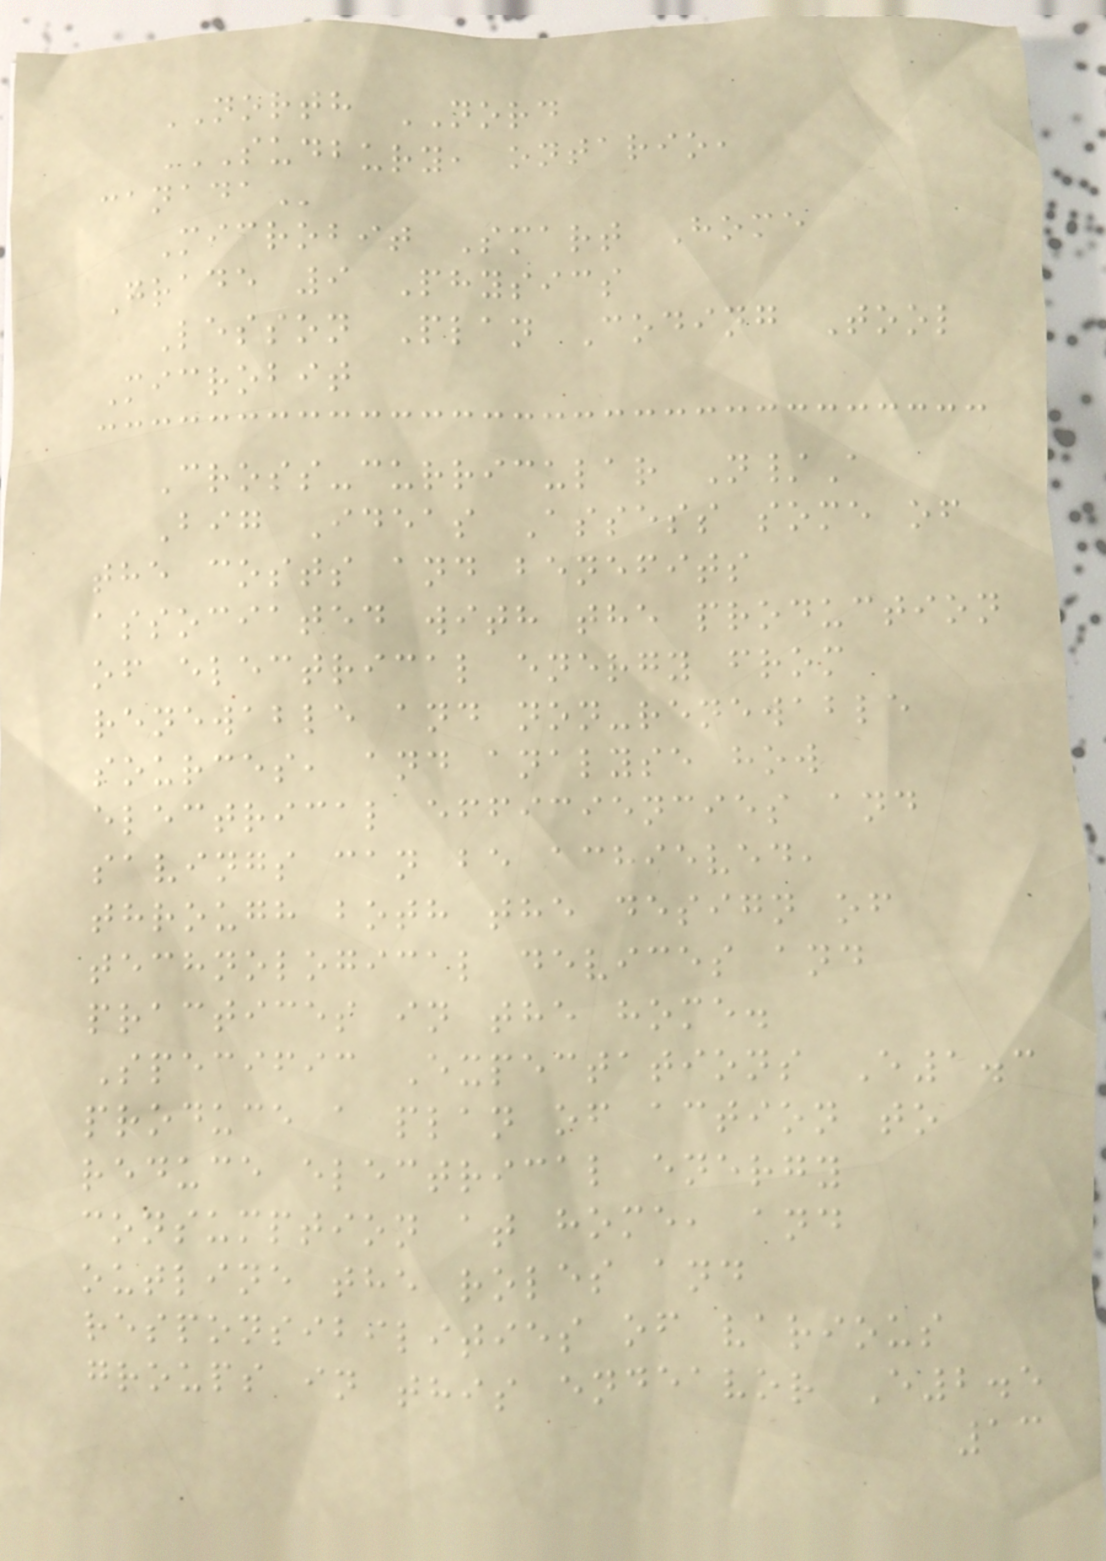NORTH NORD
SUDBURY, ONTARIO,
CANADA
Microbit Smart Home
Grade 9 Physics
Lesson Plan Coding Tool
Microbit
Cross-curricular N/A
Big Ideas Assess some of
the costs and benefits
associated with the production
of electrical energy from
renewable and non-renewable
sources, and analyse how
electrical efficiencies and
savings can be achieved,
through both the design of
technological devices and
practices in the home.
Specific Expectations E1.3
produce a plan of action to
reduce electrical energy
consumption at home, and
outline the roles and
responsibilities of various
groups in this endeavor E2.5
13
